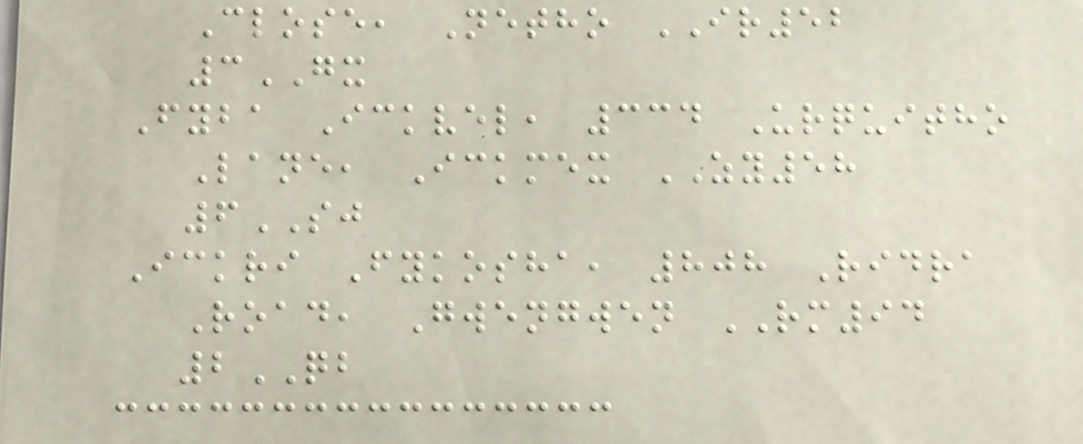Close, Netho IR52
3GX
Fyba Ickvel, 334 Urquitho
Lane, Ickmex ZY58
6SJ
Ickri Fykosha, 808 Ridra
Road, Gwengwen RM94
2QB
